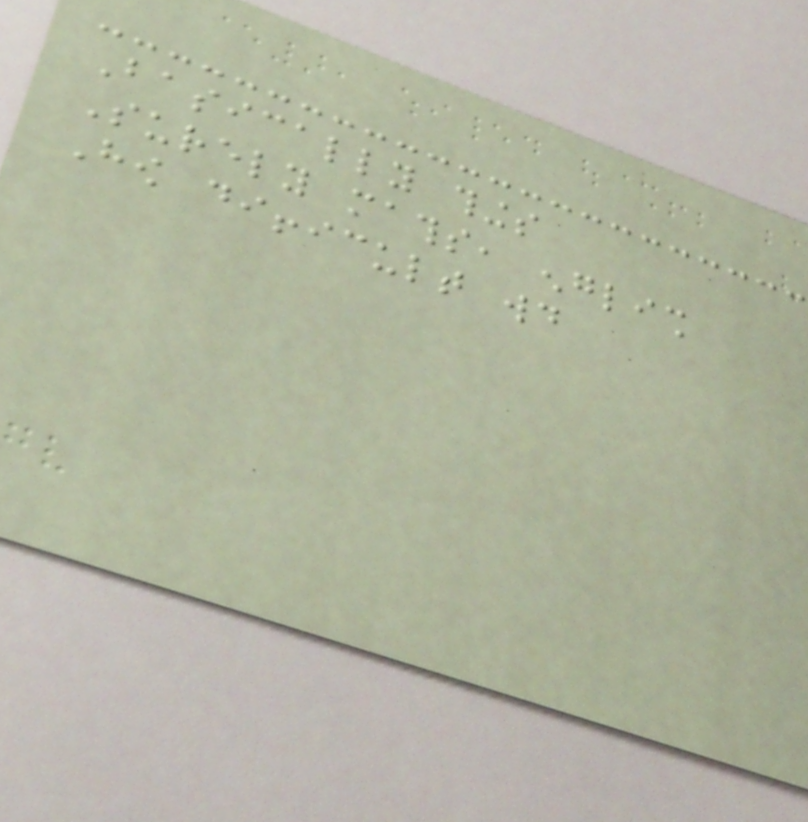Basically things
Surely maths, english
How difficult would
